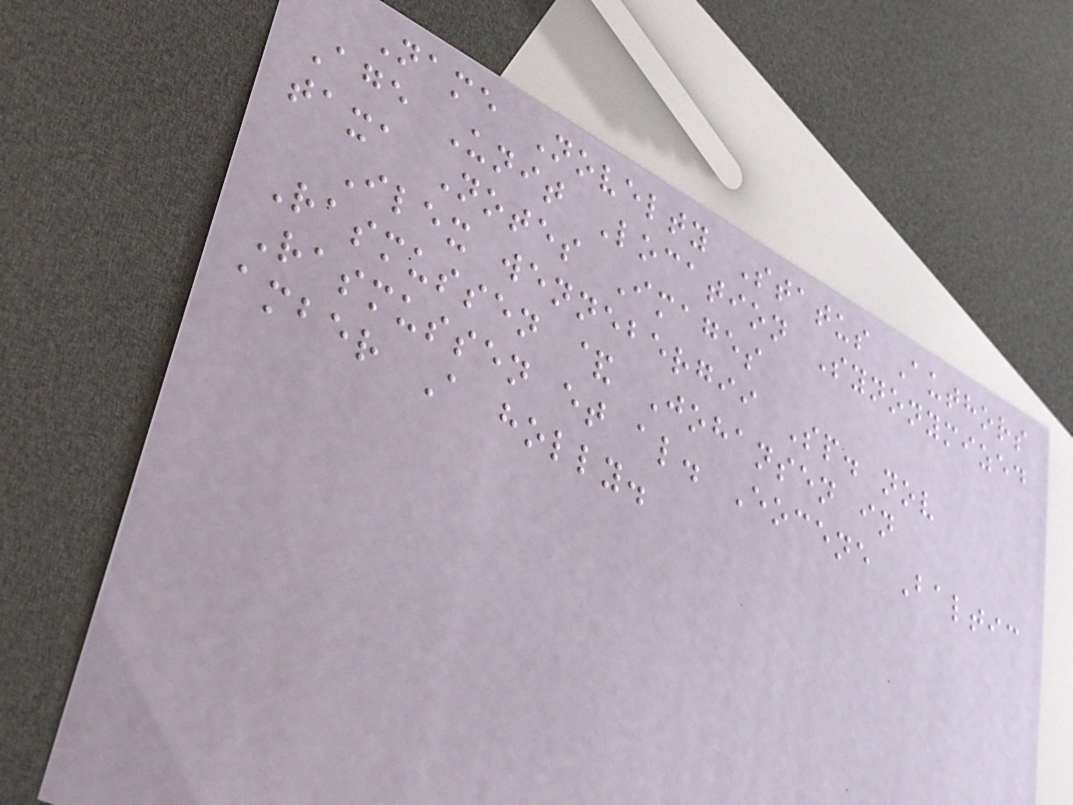Name Novelty Status Authors
Age Unit Location Synonymized
taxa Notes Images
Ilex wennebergii Sp. nov
Rasmussen & Johansen in
Rasmussen et al. Eocene Baltic
amber A holly.
